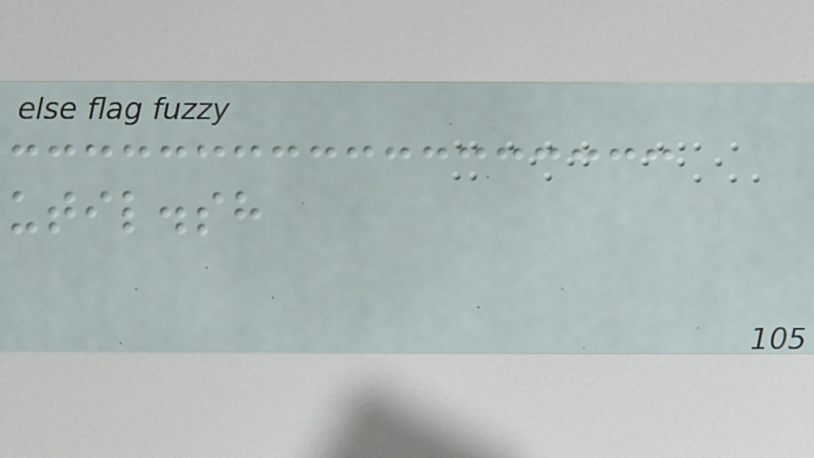util.sh
